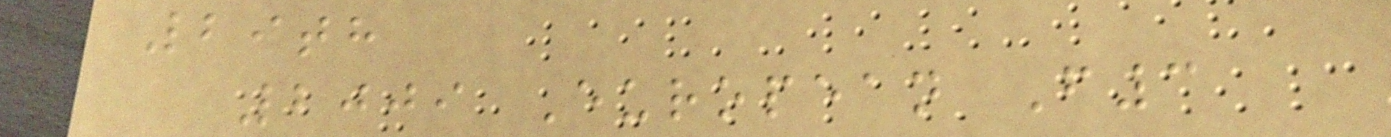29th
2009 European F3
